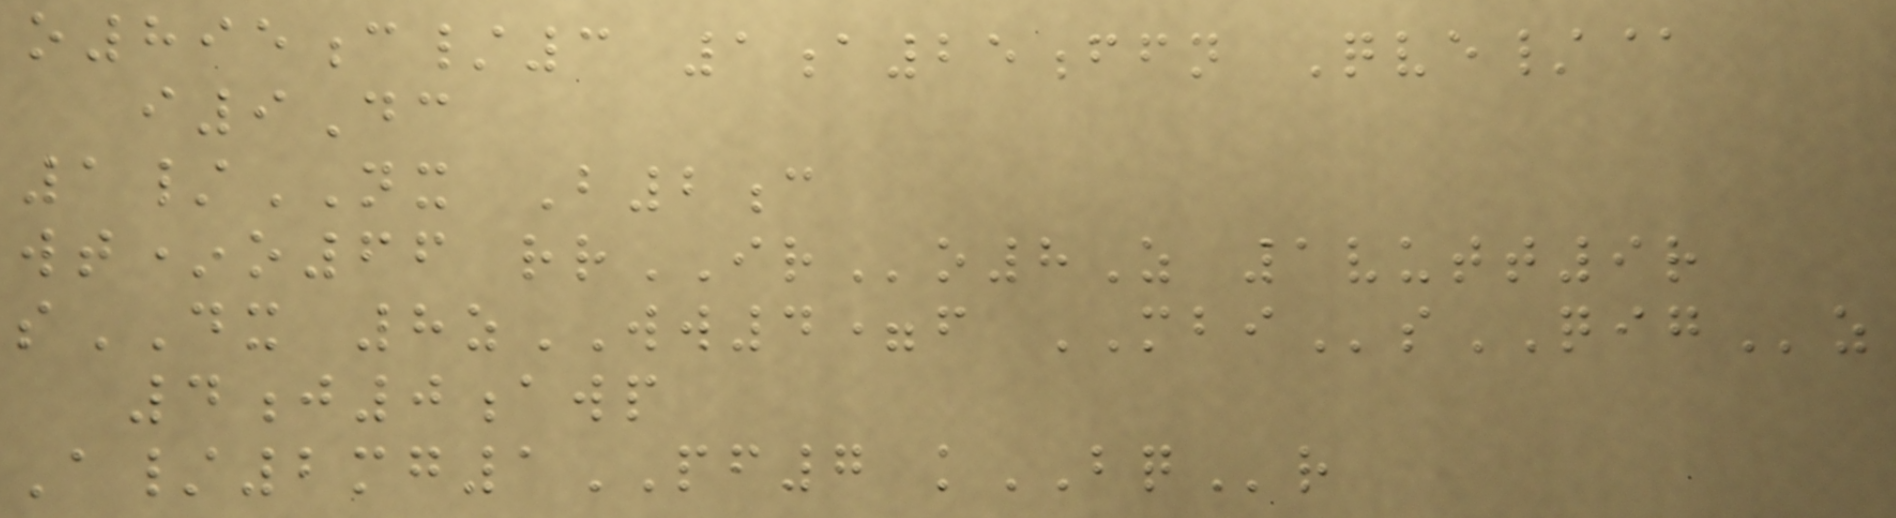o895c/3 1a25ffn Qve/@
i9Dc
1/NX B2c
wt*o66 rrIRo8Z 1vutt9r
sDX 8zWW4=f MBIsQIGz
4j0awp
A/2mg1PF7 kBQr
